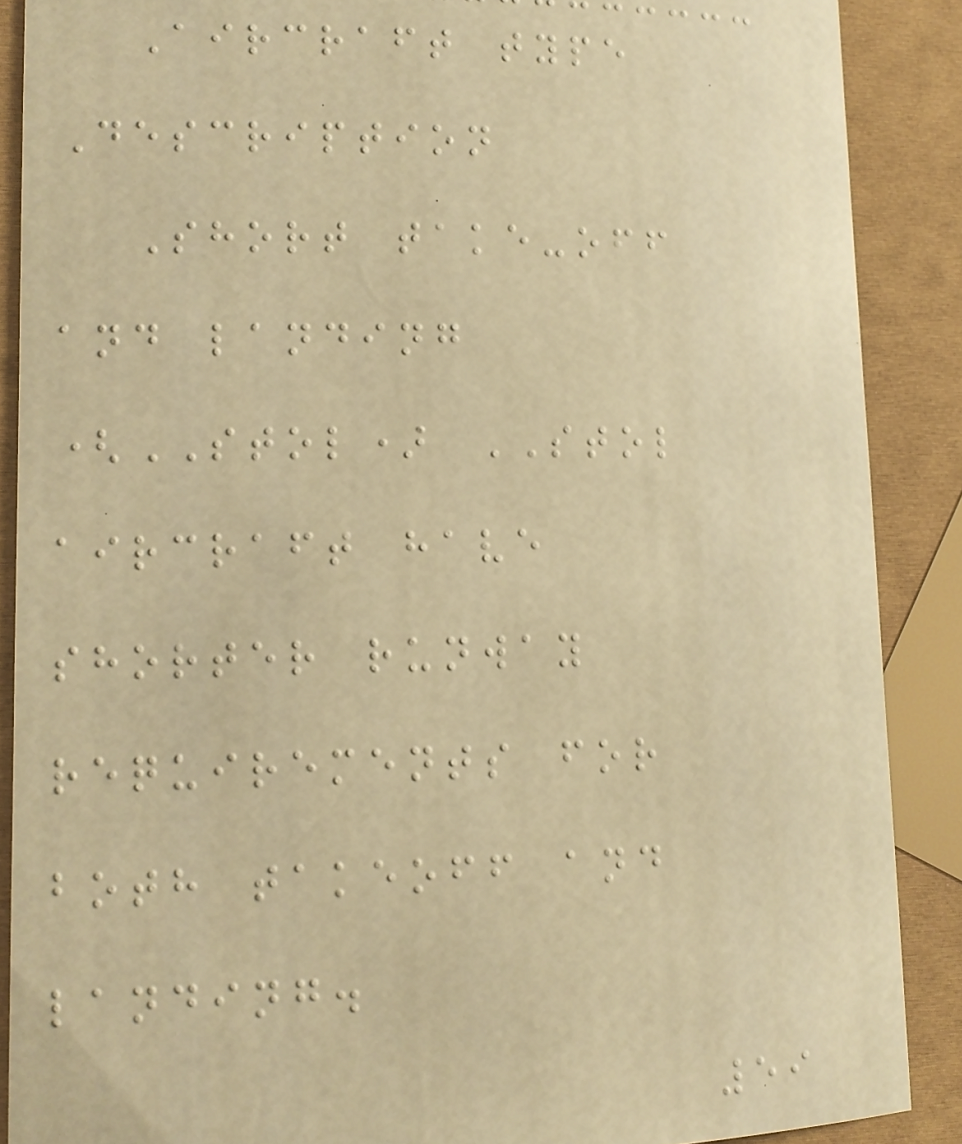Aircraft type
Description
Short take-off
and landing
(STOL) STOL
aircraft have
shorter runway
requirements for
both takeoff and
landing.
59
